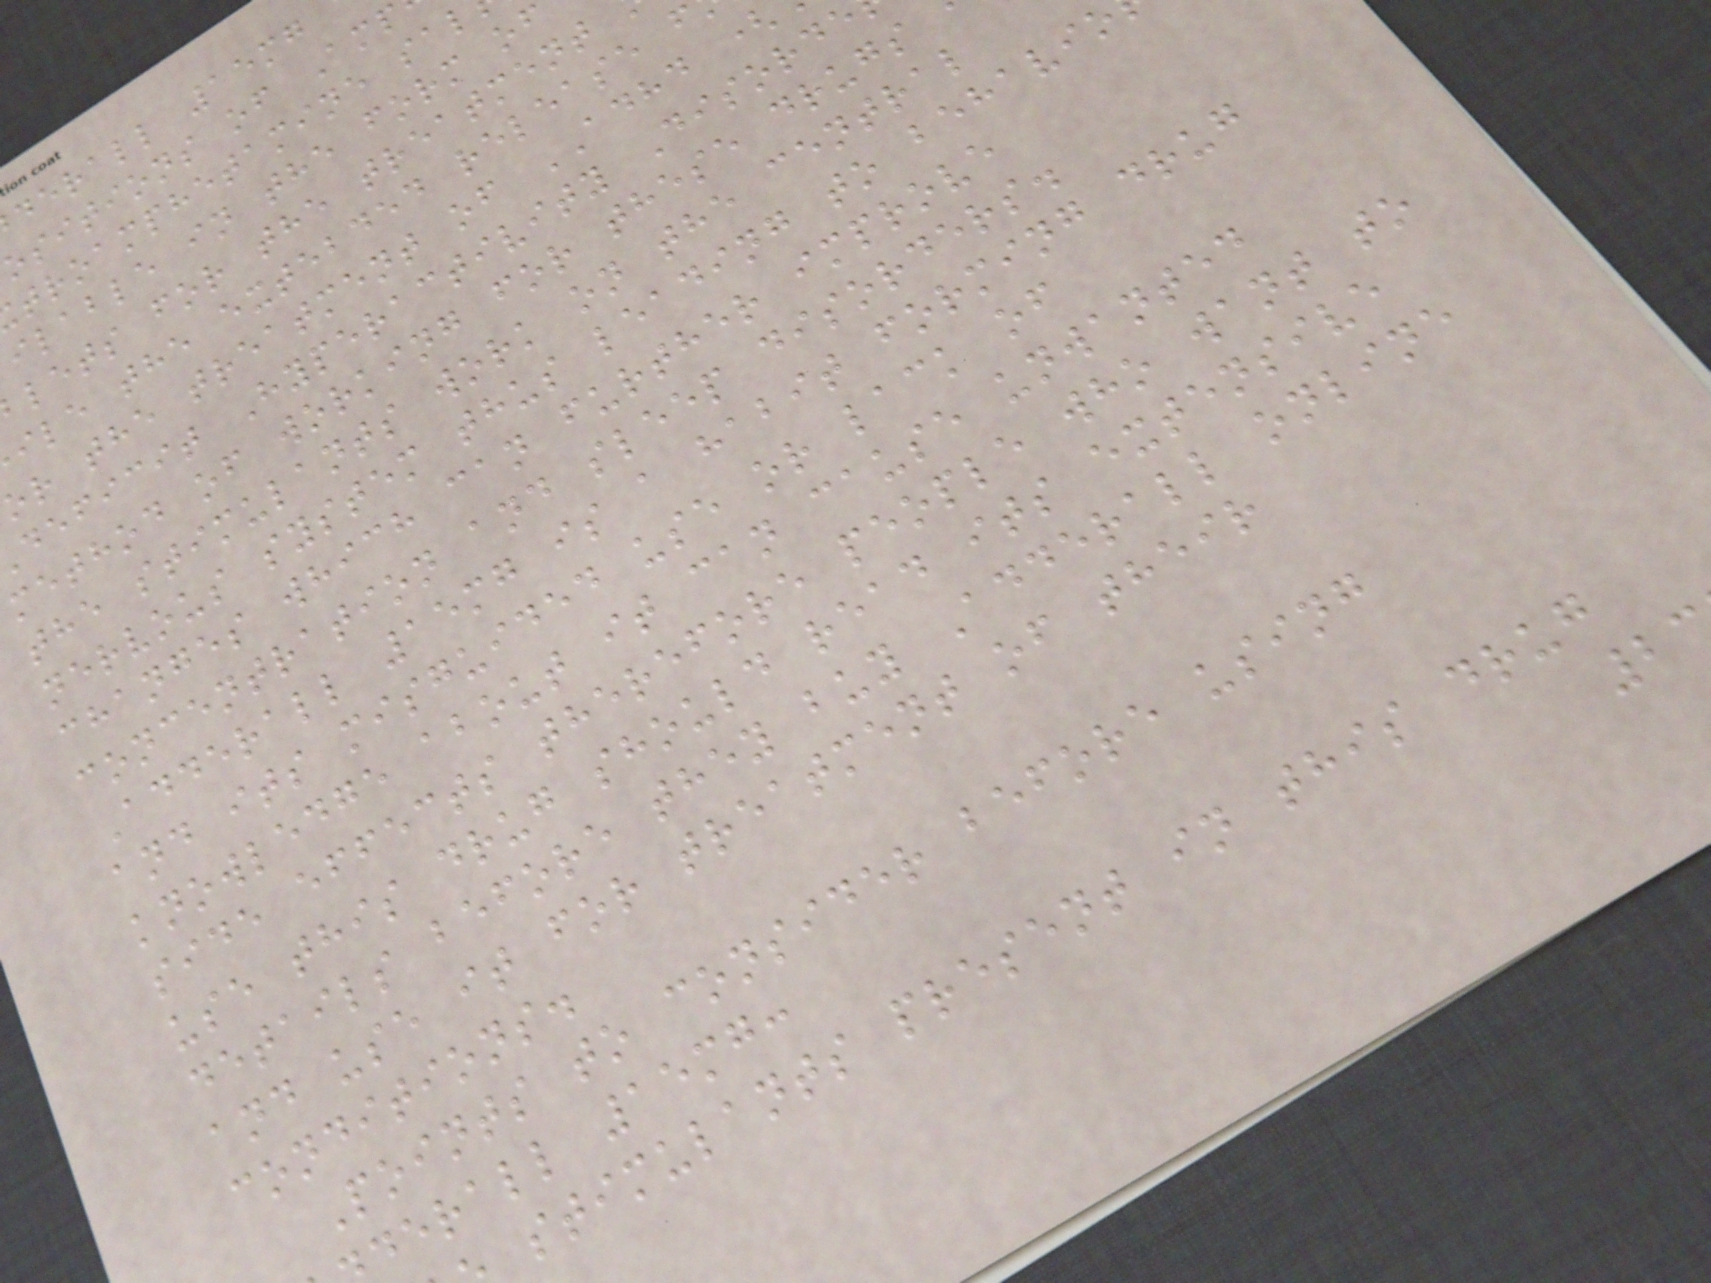derall 15mg
ositions of Amp
troamphetamine sal
ilable in the form of
lets for the treatment
ile the extebded release f
or the treatment of ADHD (
deficit Hyperactivity Disorde
method of working for these drugs
the stimulants work on the central
nervous system thus leading to behavio
changes which can further improve
concentration and sleep disorders.
Adderall 15mg is a habit forming drug
and its misguided use or lack of
knowledge about it can cause unwanted
side effects therefore people who want to
use this drug should read its extensive
details before they buy Adderall online
and use it for treatment of their
conditions.
Points to consider before using
derall 15mg:
stimulants present in this drug
